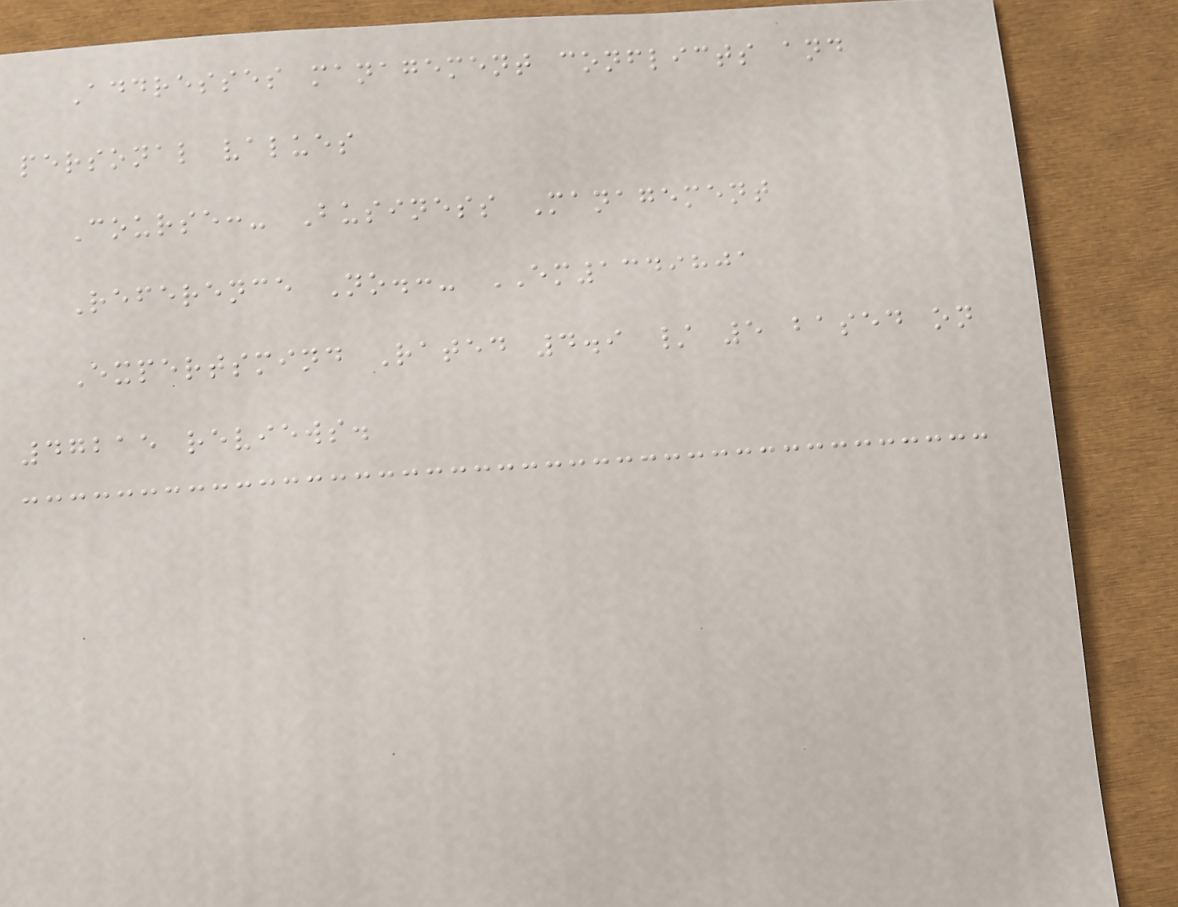Addresses management conflicts and
personal values
Course:- Business Management
Reference No.:- EM1349801
Expertsmind Rated 4.9 / 5 based on
47215 reviews.
